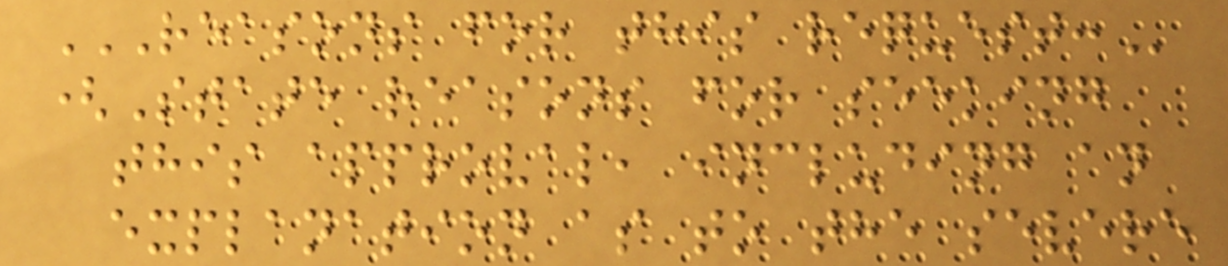REASONS FOR THIS REQUEST:
(State reasons for seeking
this approval, including an
explanation as to the severe
